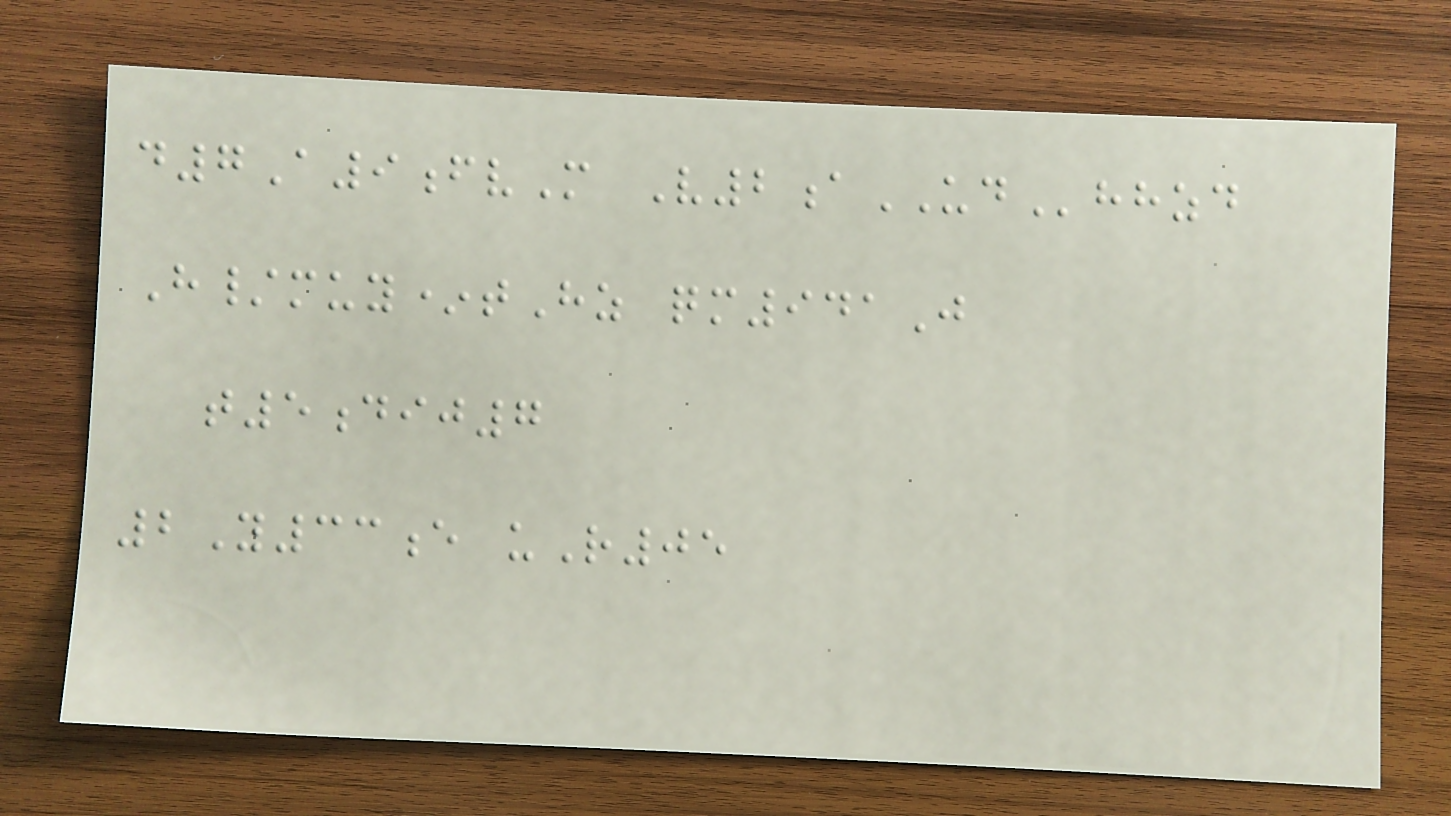d7A9fvM V2aUDhhzd
H/muy*tHz qm941J
t5dij7
2Y33e uR05
